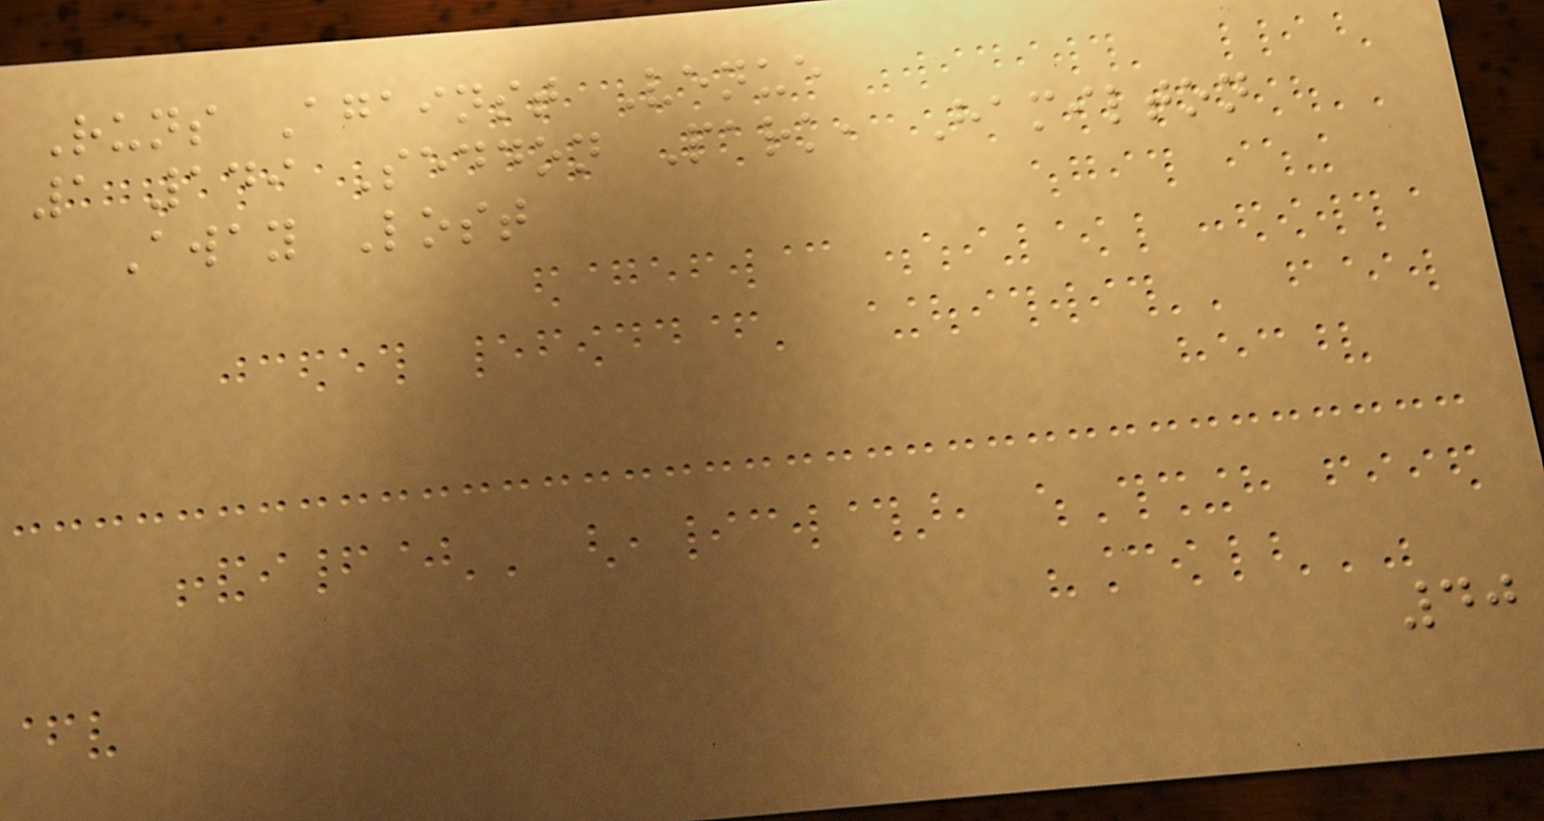Runs Against Venue
1 149 Seddon Park, Hamilton
Away Lost
40
